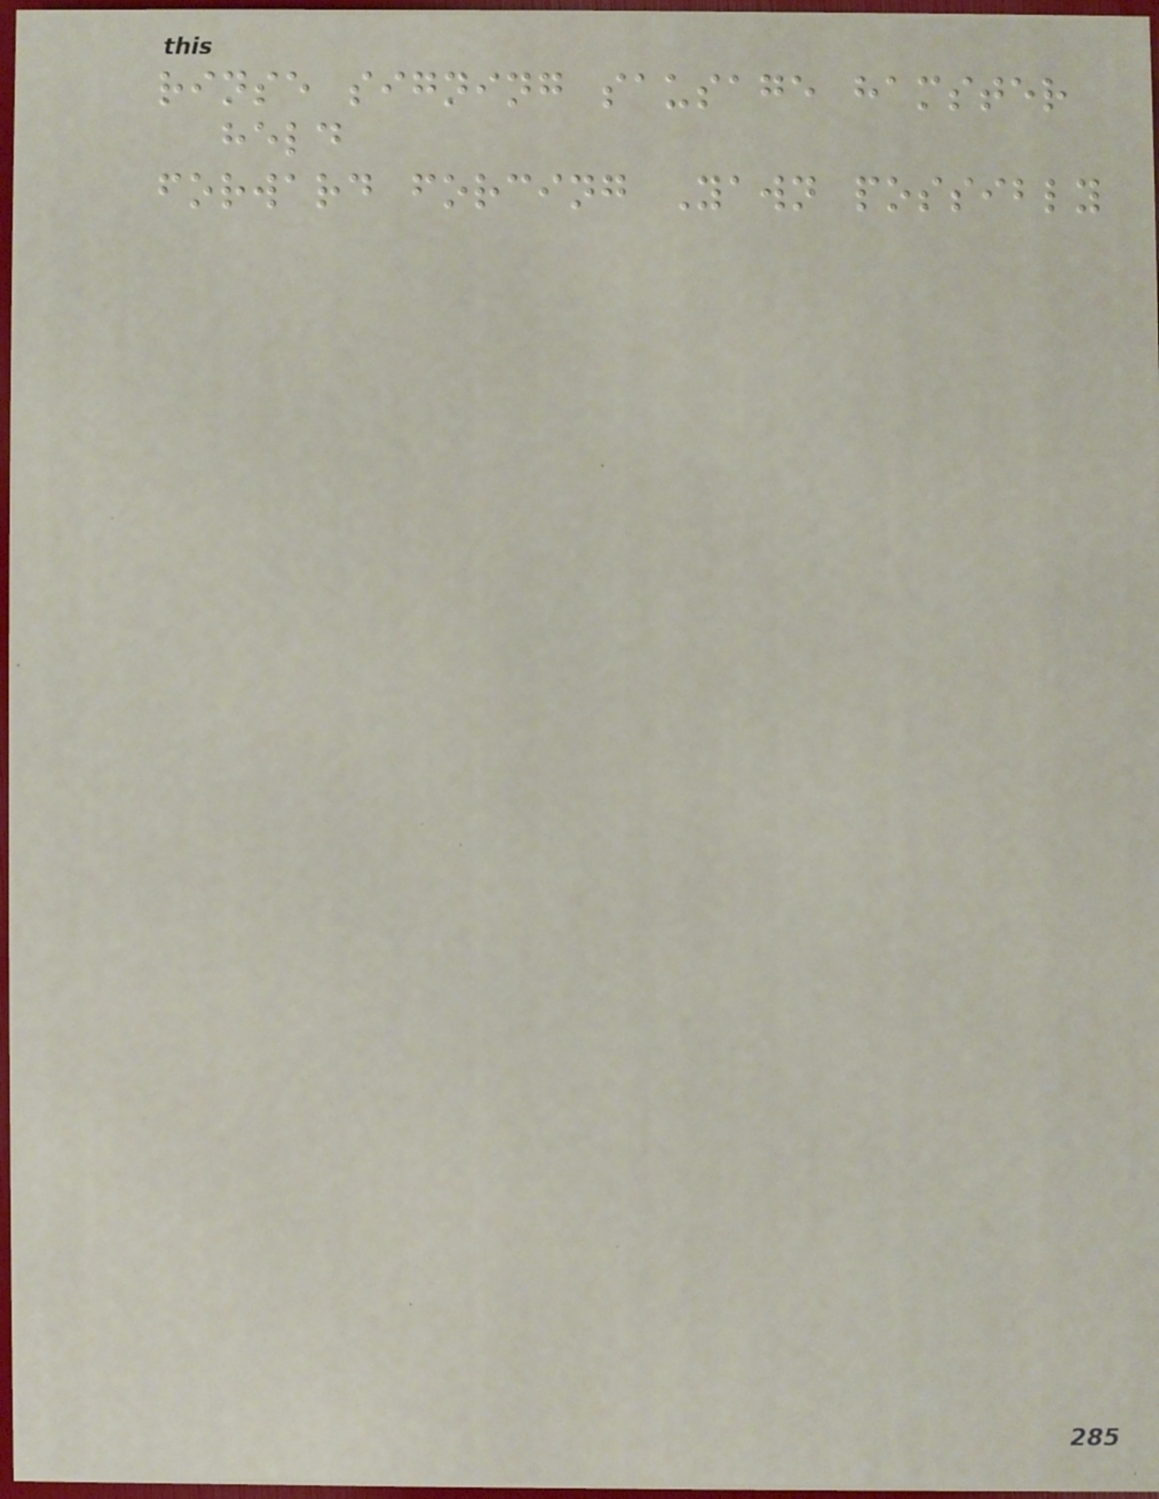rinse signing sausage hamster
held
forward forcing Yawn possibly
